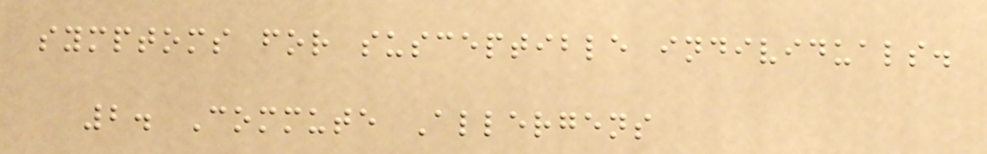symptoms for susceptible individuals.
2. Commute Allergens
